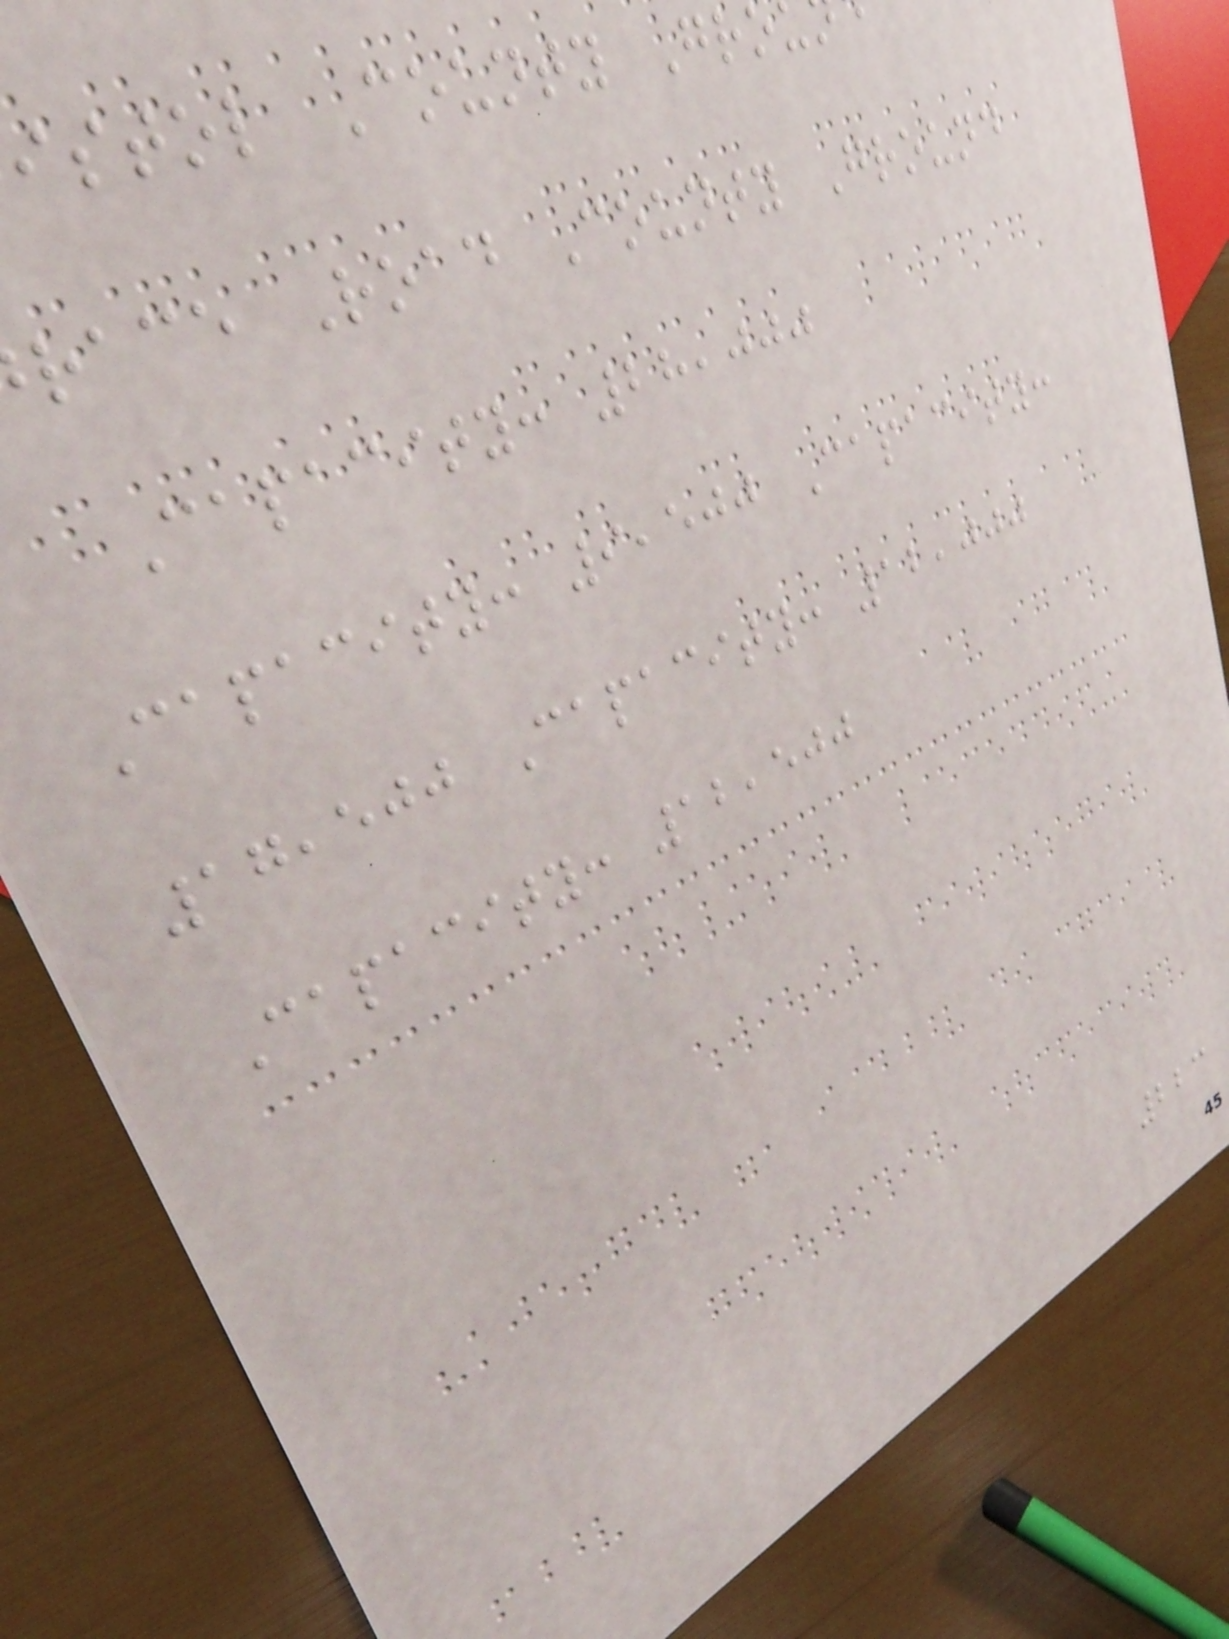istol County Gro
race Road County Ground
Capacity: 28,000
Capacity: 9,500 Capacity:
17,500 Capacity: 12,000
Capacity: 12,500
223
